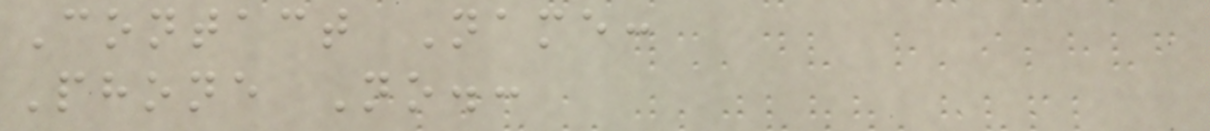Contact Name:
Phone No.:
